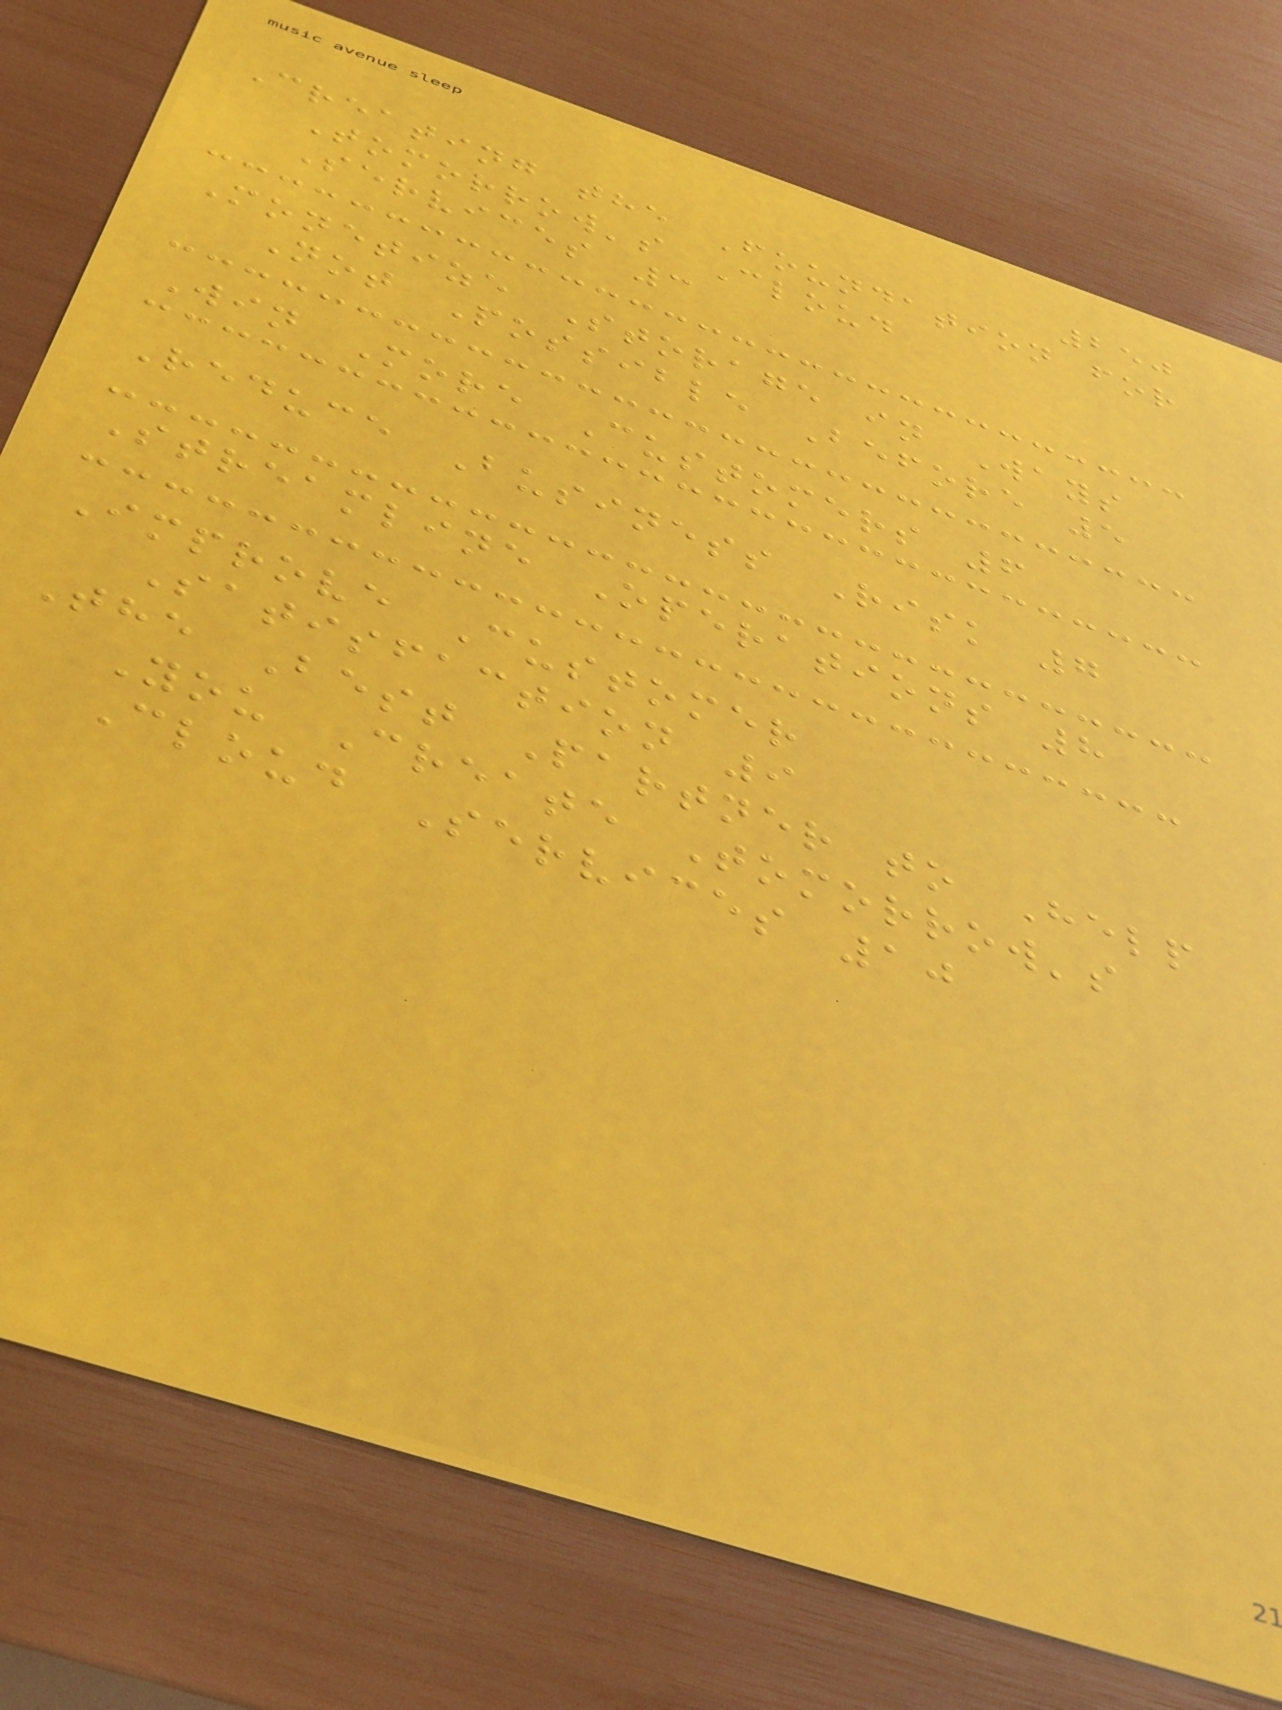250
Creating the Foundation for
Tomorrow's Cloud
Services 3
Monetize Storage in Ways
Not Possible Before 5
Win More Customers 6
Reduce Business Risk 7
Streamline Operations 8
Improve Customer
Satisfaction 9
The Best Partner to Help
You Create Tomorrow's
Cloud Services 10
